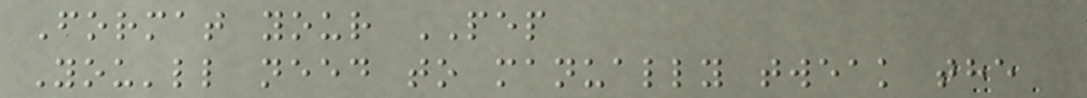Format your PEP
You'll need to manually tweak the
